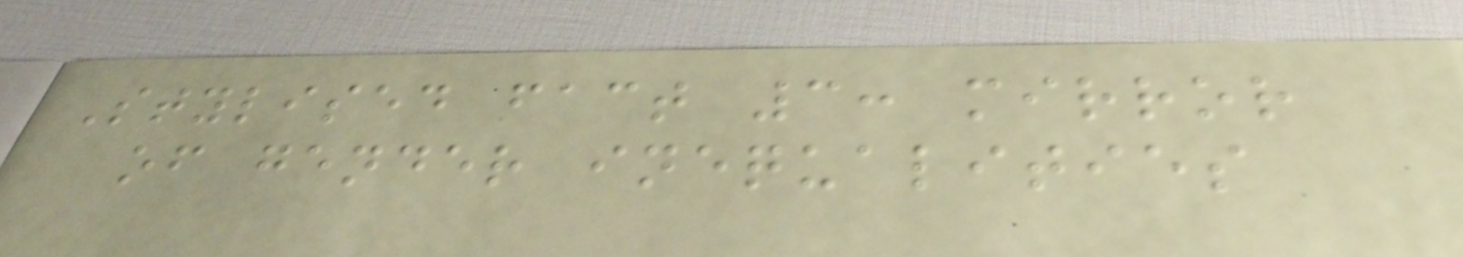Stylised fact 3: mirror
of gender inequalities
